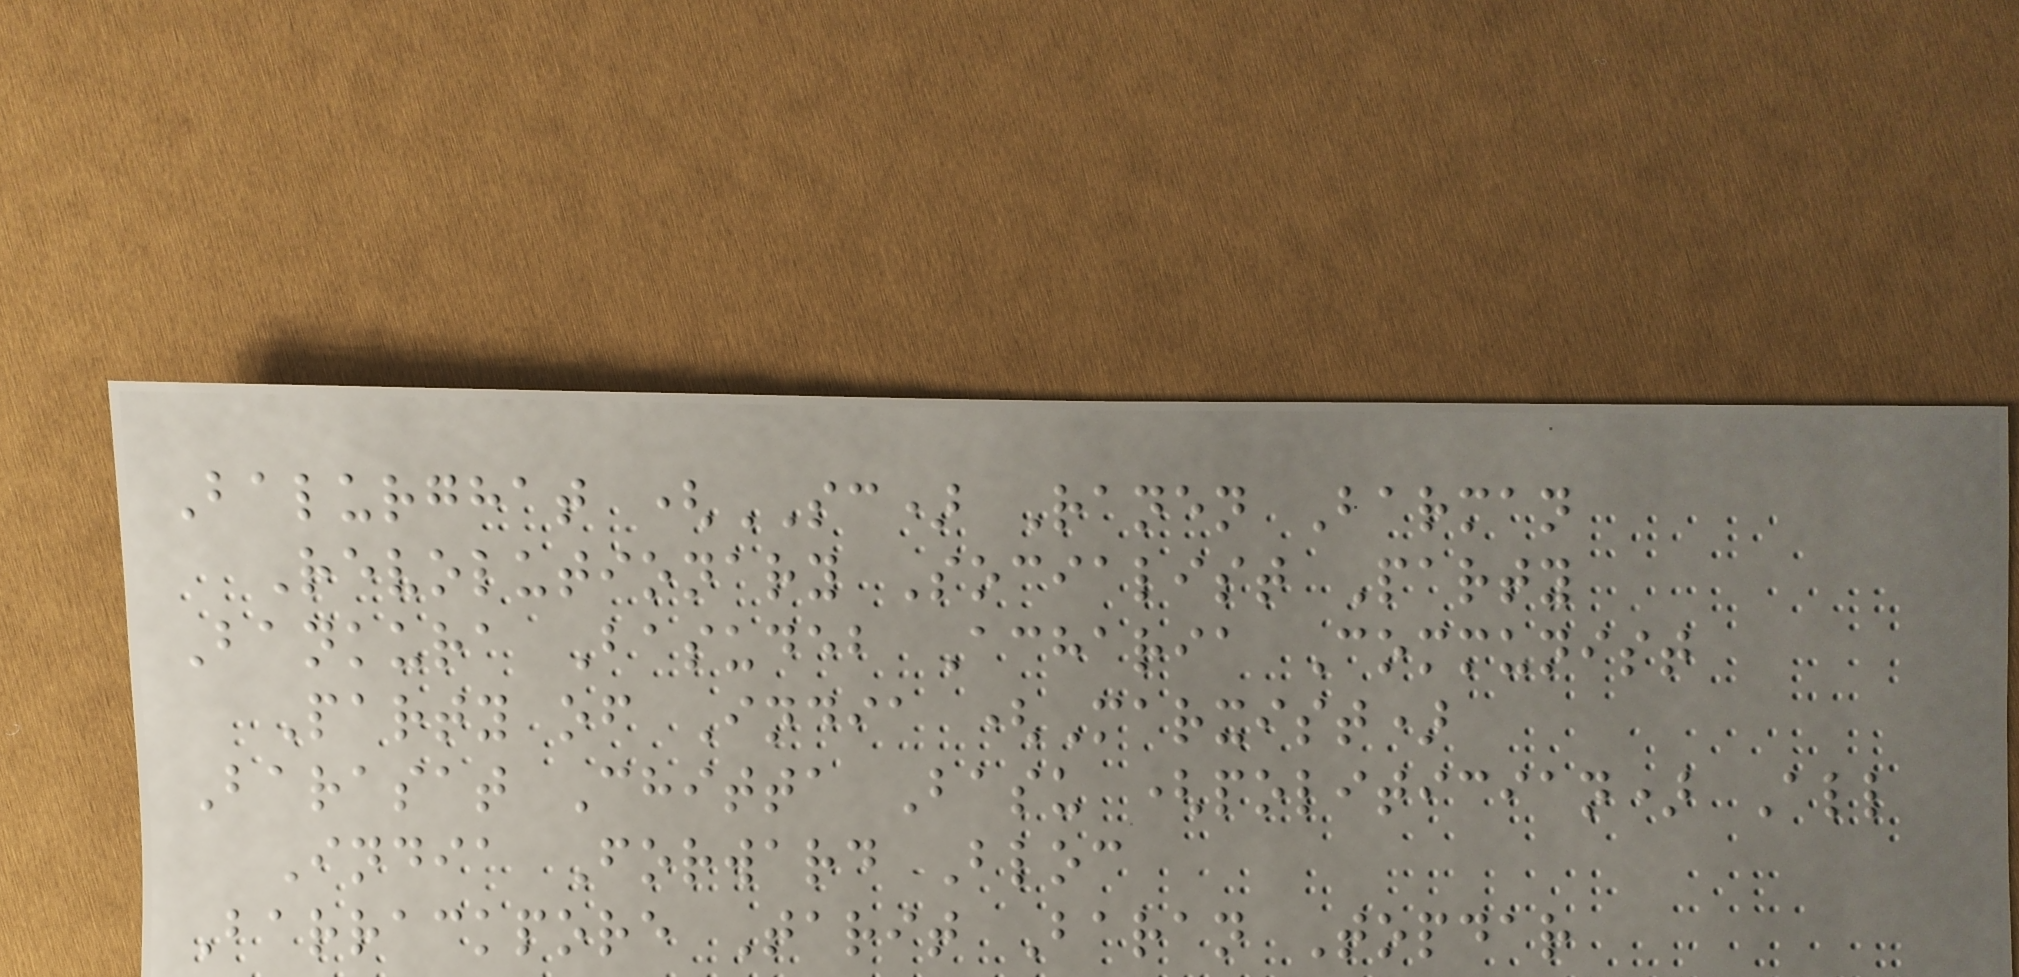Balurghat (SC) Ranen Barman
Revolutionary Socialist Party
Bankura Basudeb Acharia Communist
Party of India (Marxist)
Barasat Chitta Basu (politician) All
India Forward Bloc
Barrackpore Tarit Baran Topdar
